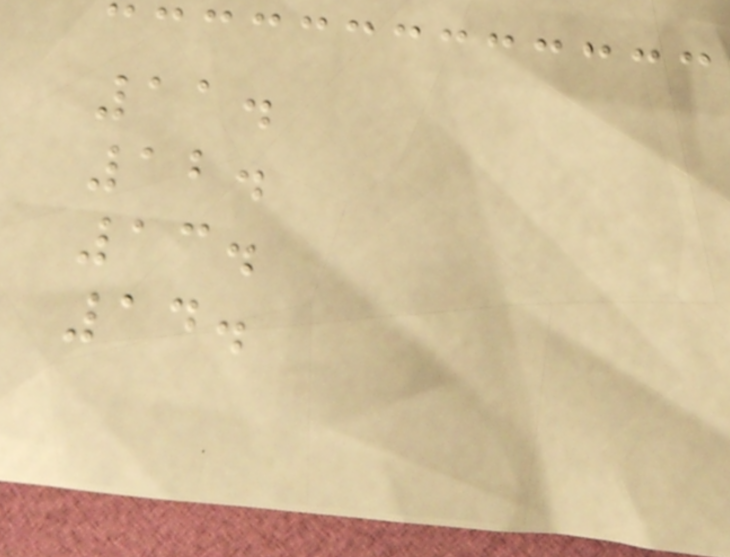11.
12.
13.
14.
